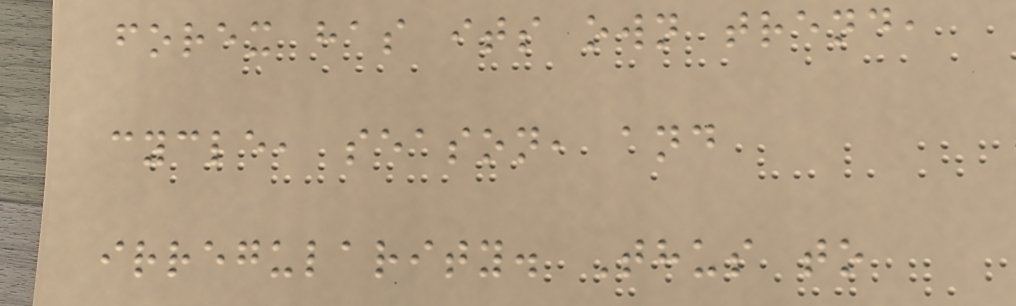forex has its own trend,
cycle, season, and
irregularity. Thus to
